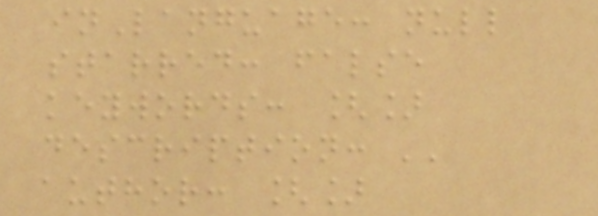inLanguage: null
starred: false
keywords: []
description: ''
author: []
